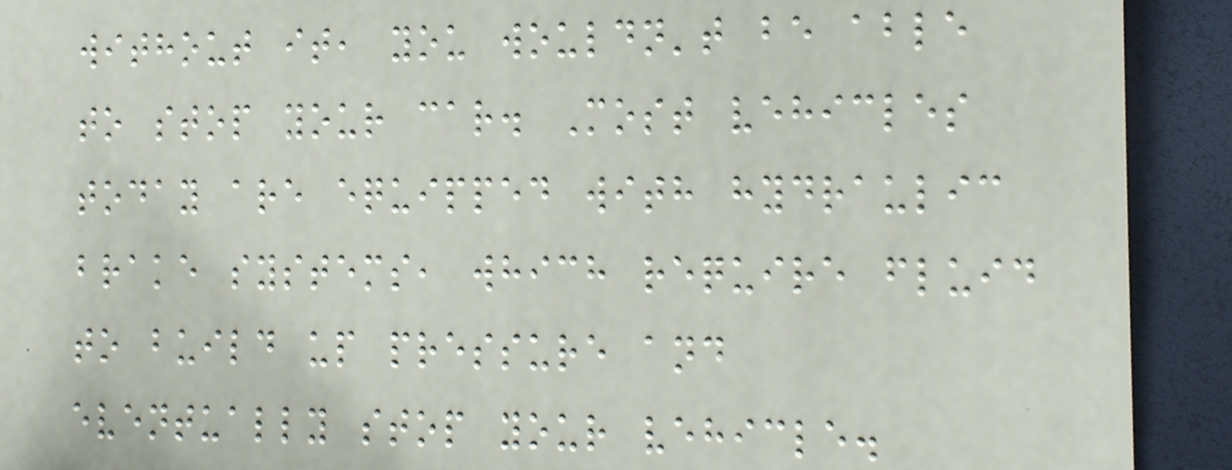without it, you wouldn't be able
to stop your car. Most vehicles
today are equipped with hydraulic
brake systems, which require fluid
to build up pressure and
eventually stop your vehicle.
